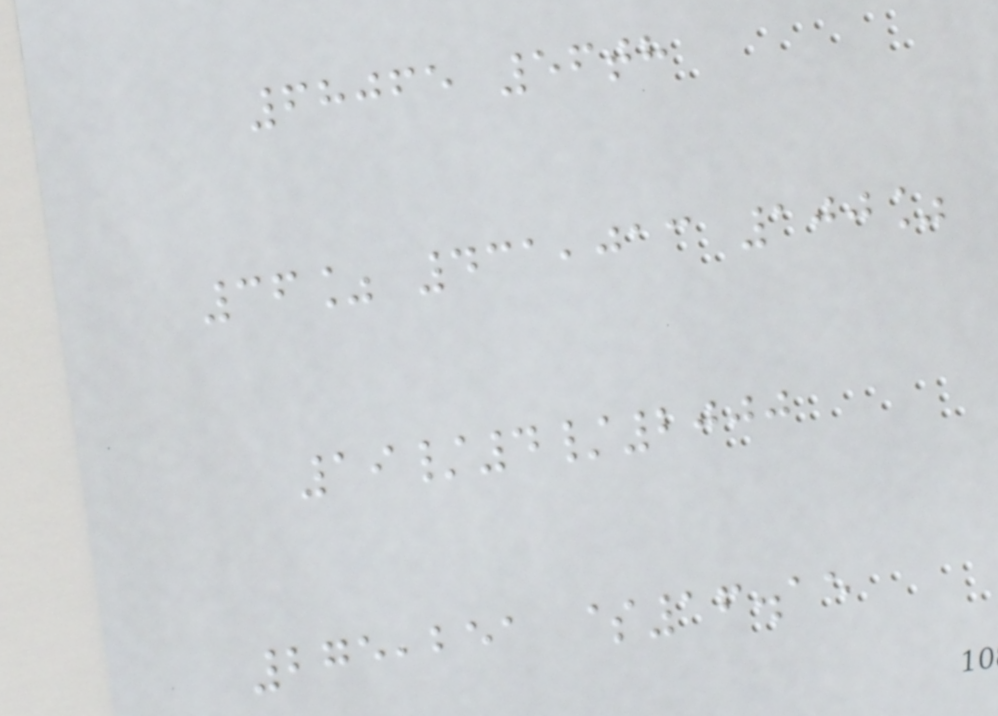68065 56th
36% 431,013 100%
19/4/2000
275,251 $16.15
